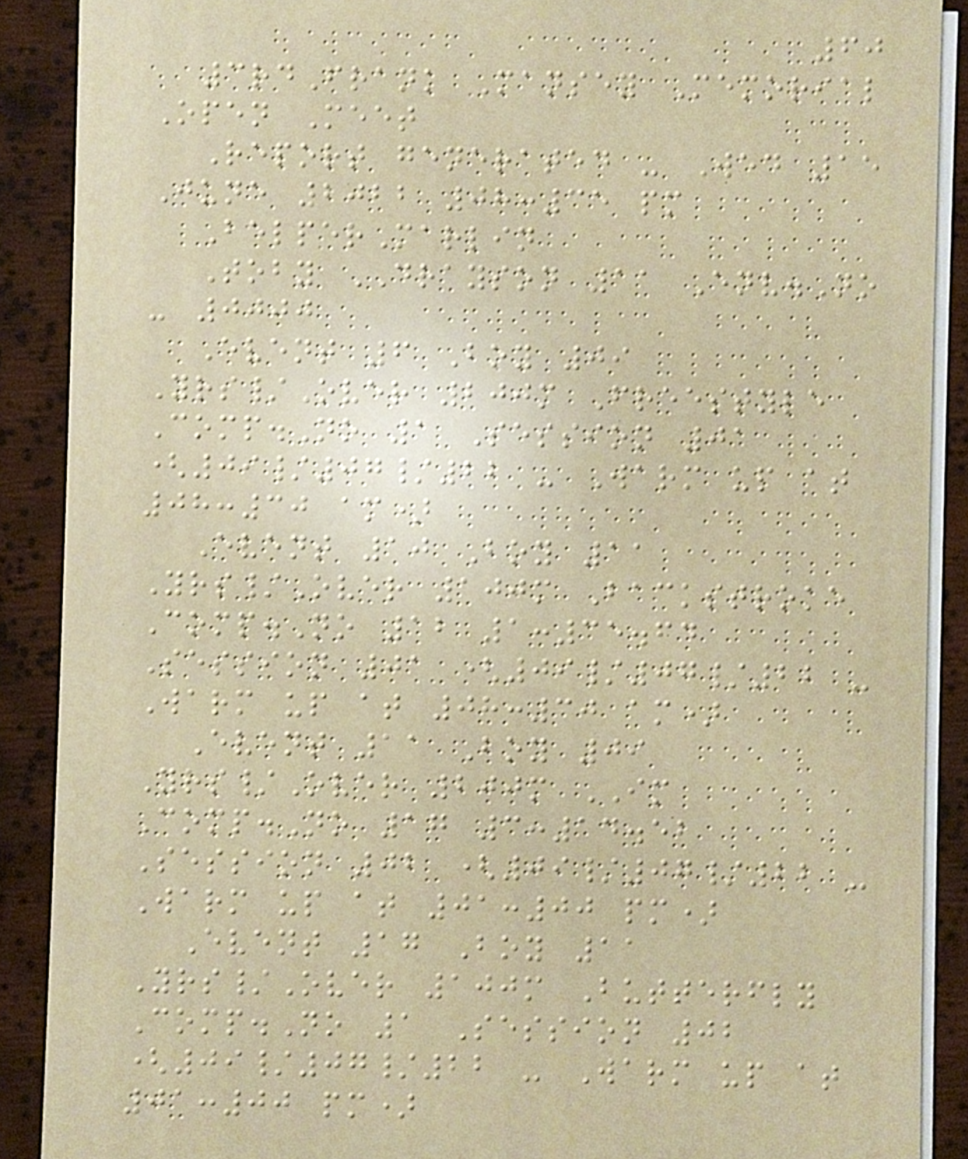60
3rdFrank Mansey Memorial
Open Meet
Report generated - Wed 15
June 2022 08:35 pm
BelperMarlin
Toby DRAYSON 11 Env.No
- 0000
Event 6 Boy 09
Yrs/Over 200m Freestyle
Comp.No 1 Session 01
(09/07/22 - Warm up at
08:30 am)
Event 10 Boy 11
Yrs/Over 100m Backstroke
Comp.No 12 1:35.64
Session 01 (09/07/22 -
Warm up at 08:30 am)
Event 11 Boy 09
Yrs/Over 200m IM
Comp.No 17 3:14.52
Session 02 (09/07/22 -
Warm up at 01:00 pm)
Event 17 Boy 11
Yrs/Over 100m Butterfly
Comp.No 1 Session 02
(09/07/22 - Warm up at
01:00 pm)
